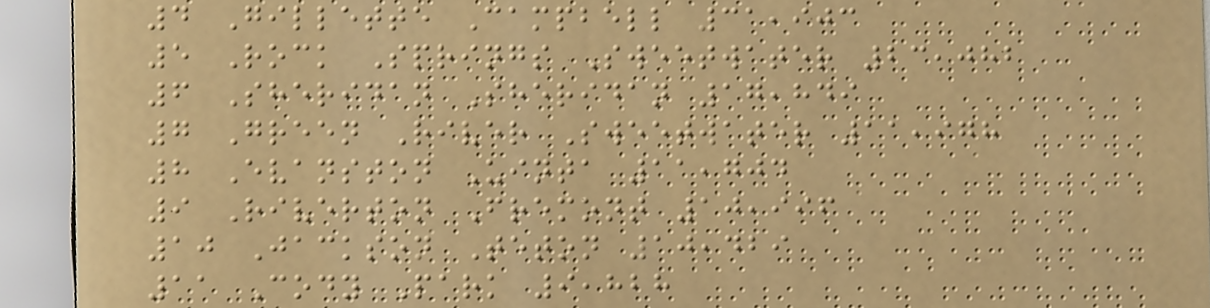4 Gillette Campbell 31,903
5 Rock Springs Sweetwater 23,082
6 Sheridan Sheridan 17,849
7 Green River Sweetwater 11,978
8 Evanston Uinta 11,704
9 Riverton Fremont 10,996
10 Jackson Teton 10,429
11 Cody Park 9,828
